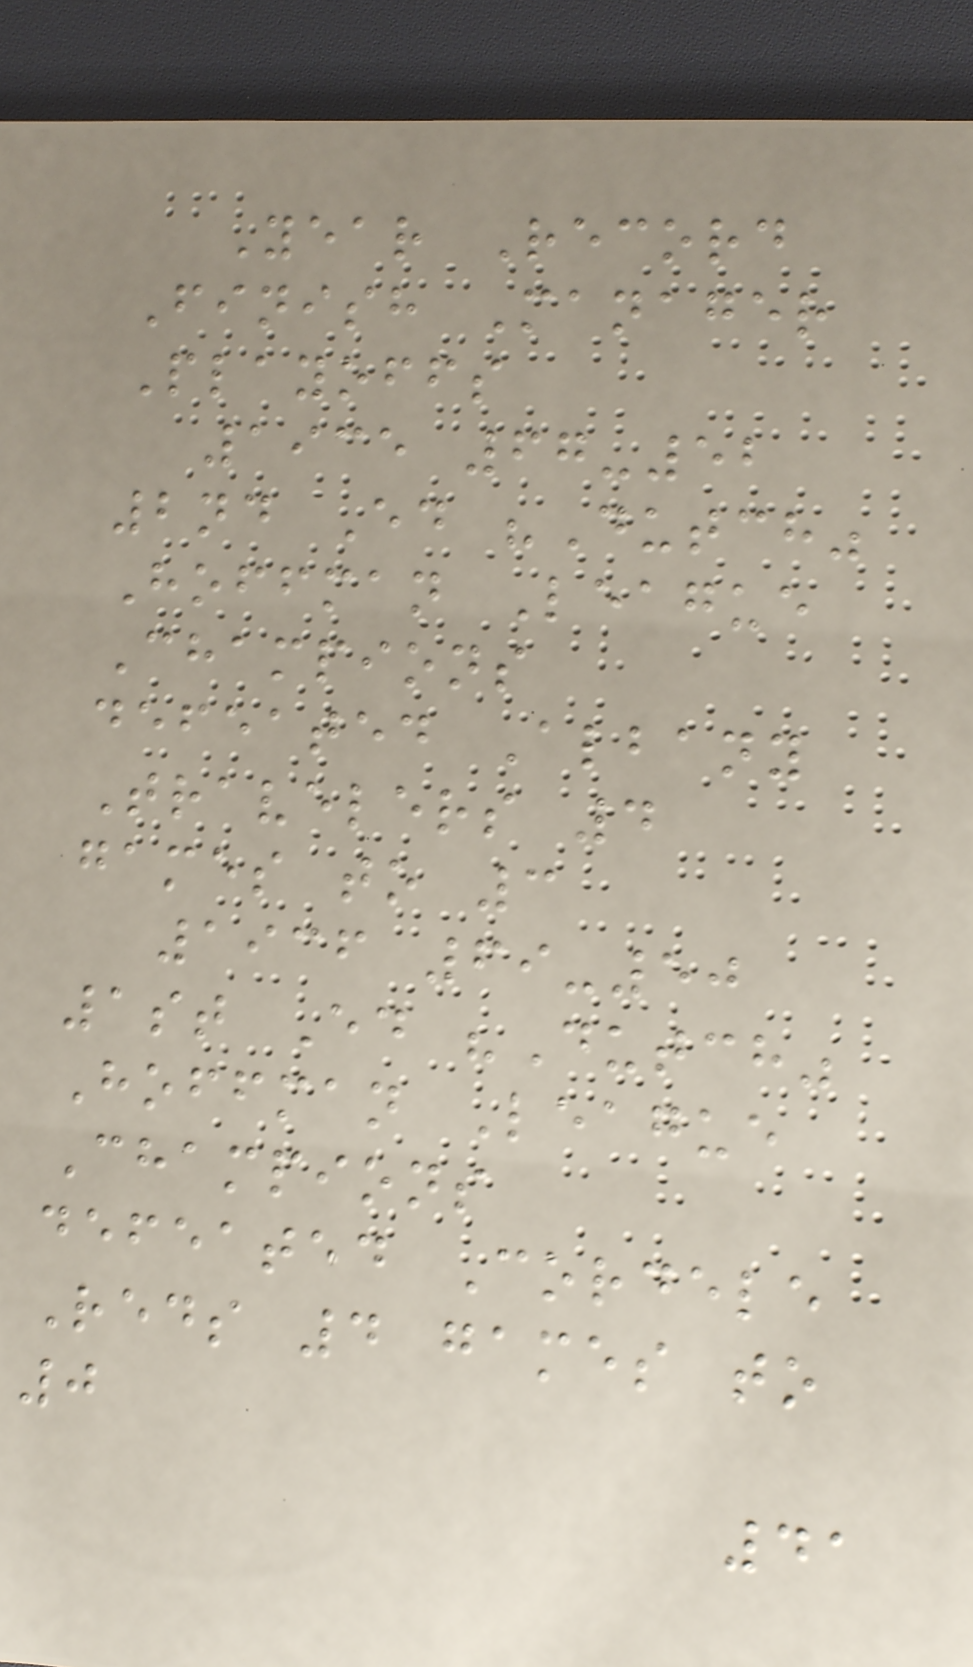Year Record
Finish Manager
Playoffs
1935 67-52
2nd Ed "Dutch"
Hoffman League
Champions
defeated Albany
Travelers 4
games to 3
1936 69-50
1st Ed "Dutch"
Hoffman League
Champions
defeated Cordele
Reds 4 games to
0
41
